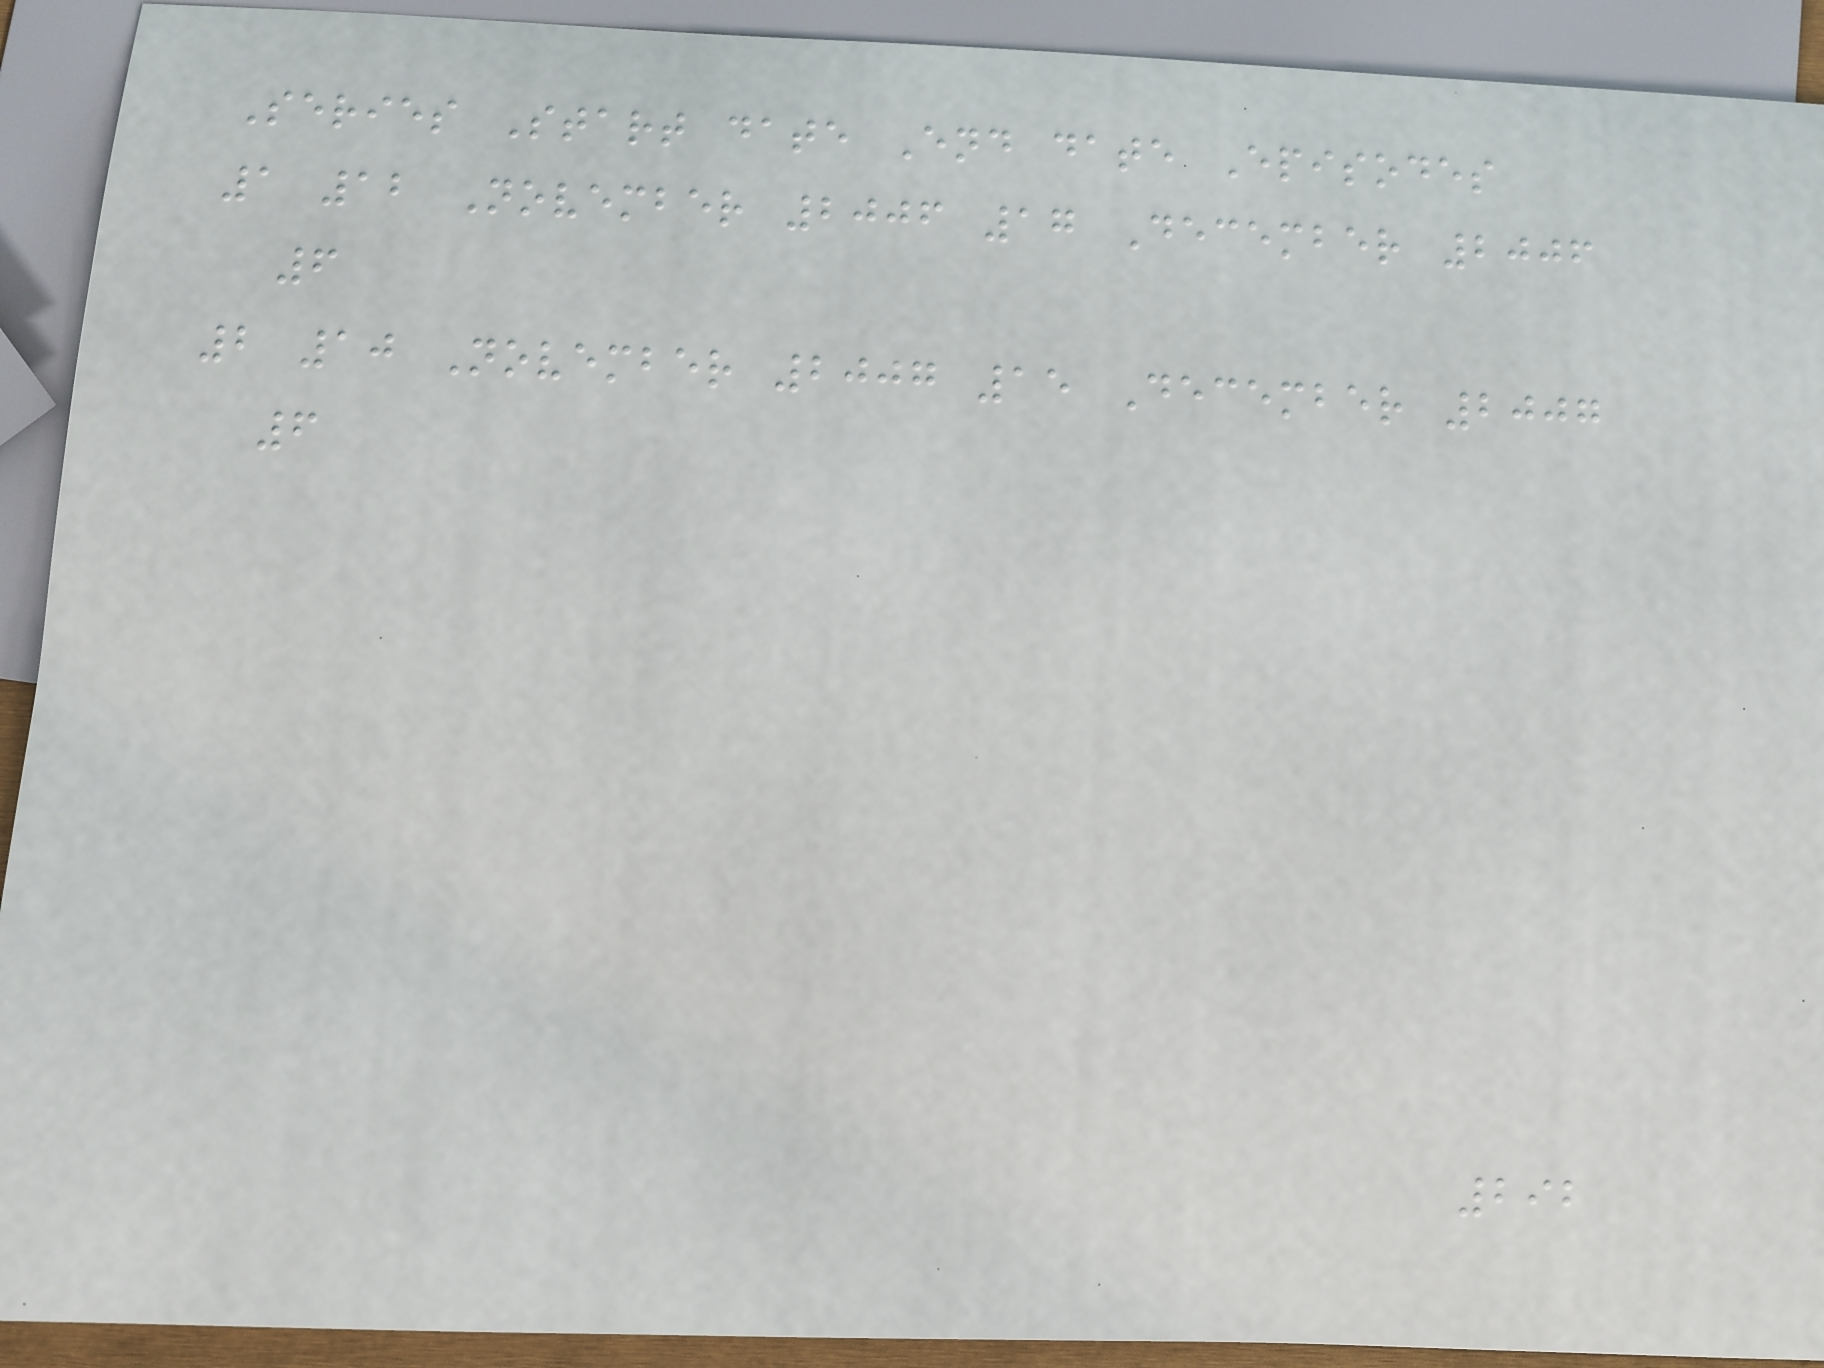Series Start date End date Episodes
1 12 November 2006 17 December 2006
6
2 10 November 2007 15 December 2007
6
292
